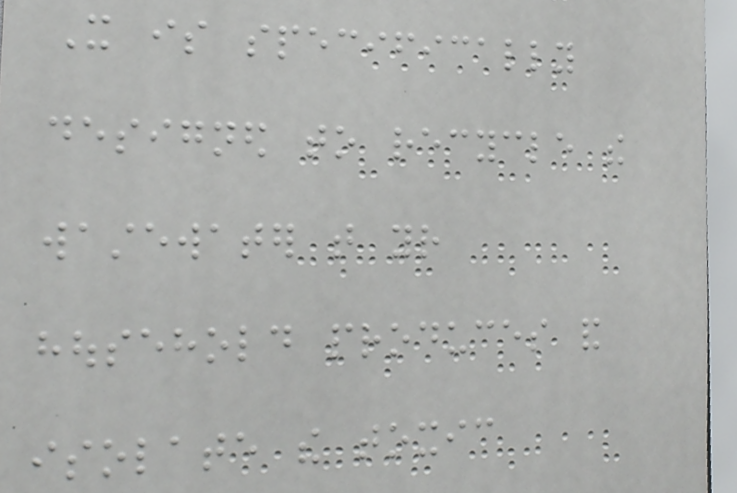It is specifically
designed to recycle the
wastewater that your
household produces and
isolate the toxic
